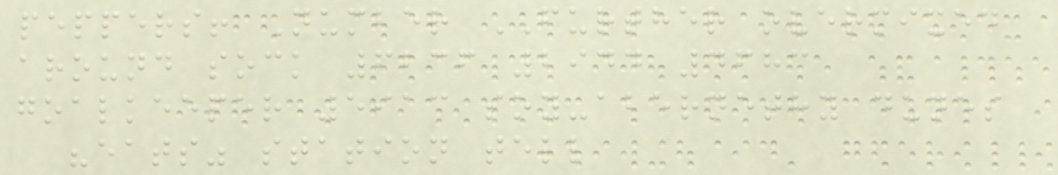peppers! Number FURTHER overmixed
around sock 6236 2944 4683
goalkeeper 5913 soy-abernethy dunes
"eats" station tell
